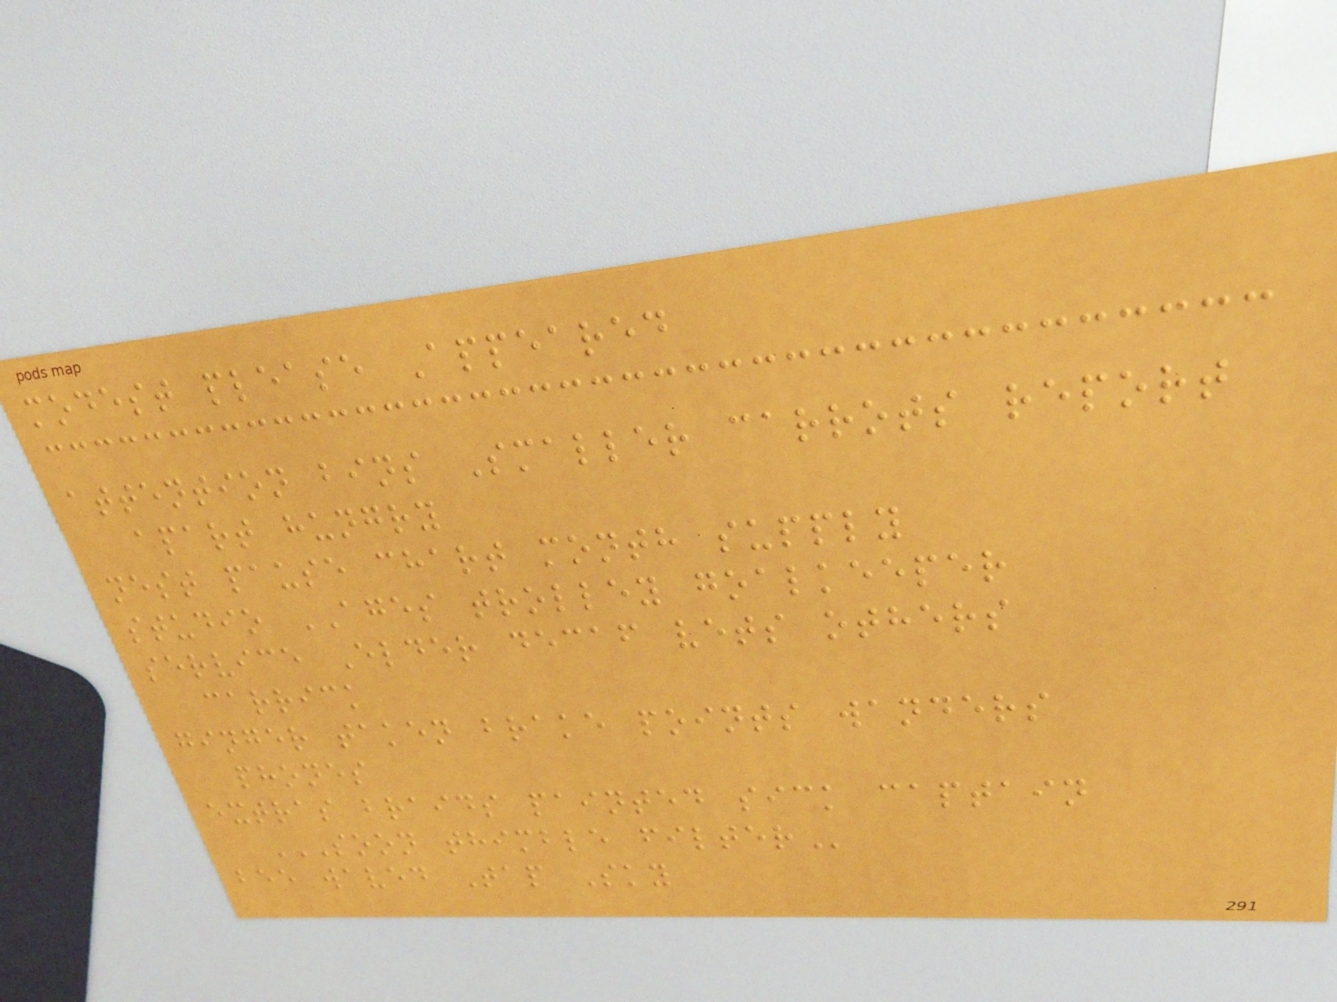modest please Appeared
attention bins Smaller carrots report
apart hungry
nest pause chart month supply
studio AGES trolley goalkeeper
service Elder decaf vets others
carrick
ginger taken brake points wanders
phones
extras braids painted sick captain
SOON THIMBLE FILTER
bee waved Tap Sky
